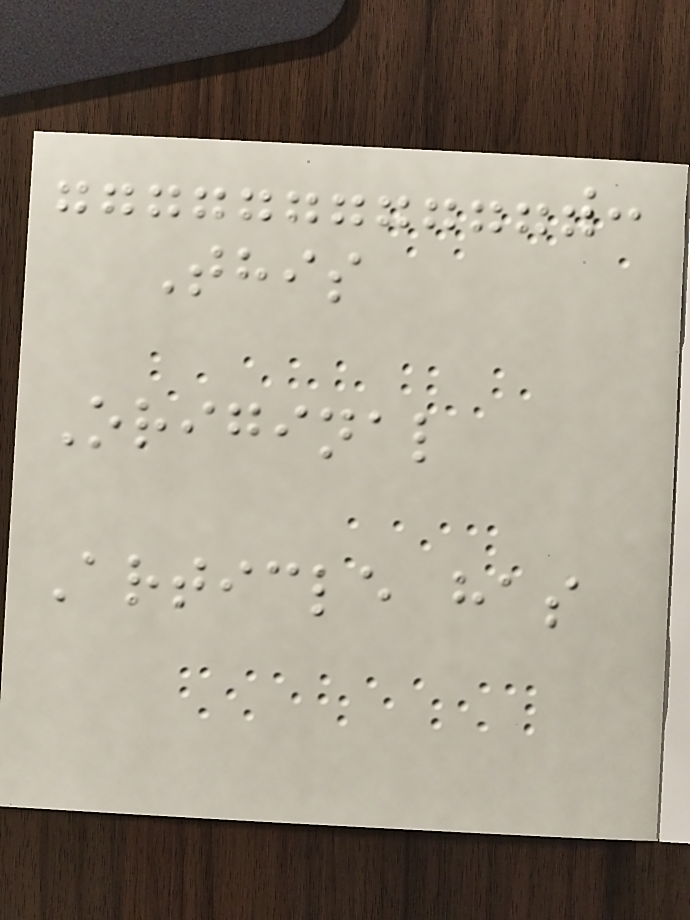This
Original
Article has
